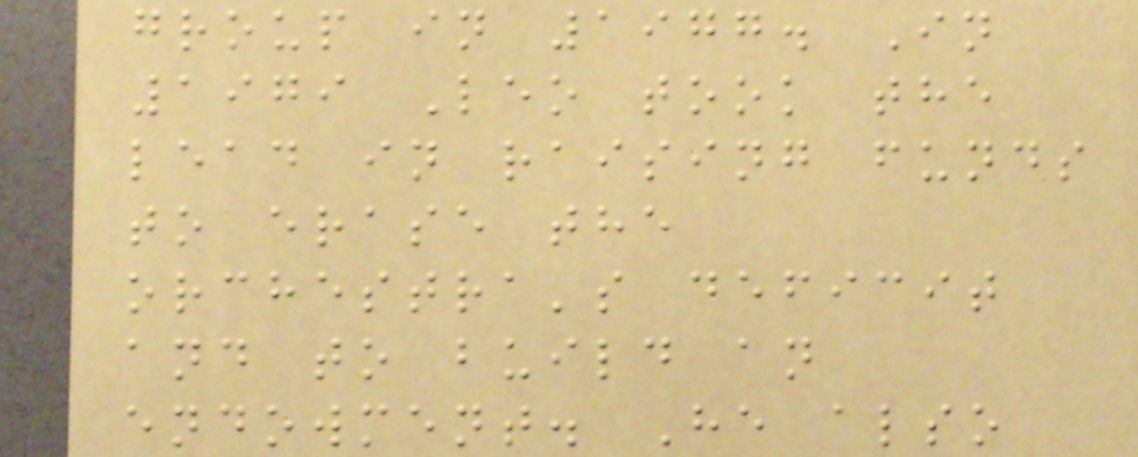group in 1977. In
1979 Leo took the
lead in raising funds
to erase the
orchestra's deficit
and to build an
endowment. He also
